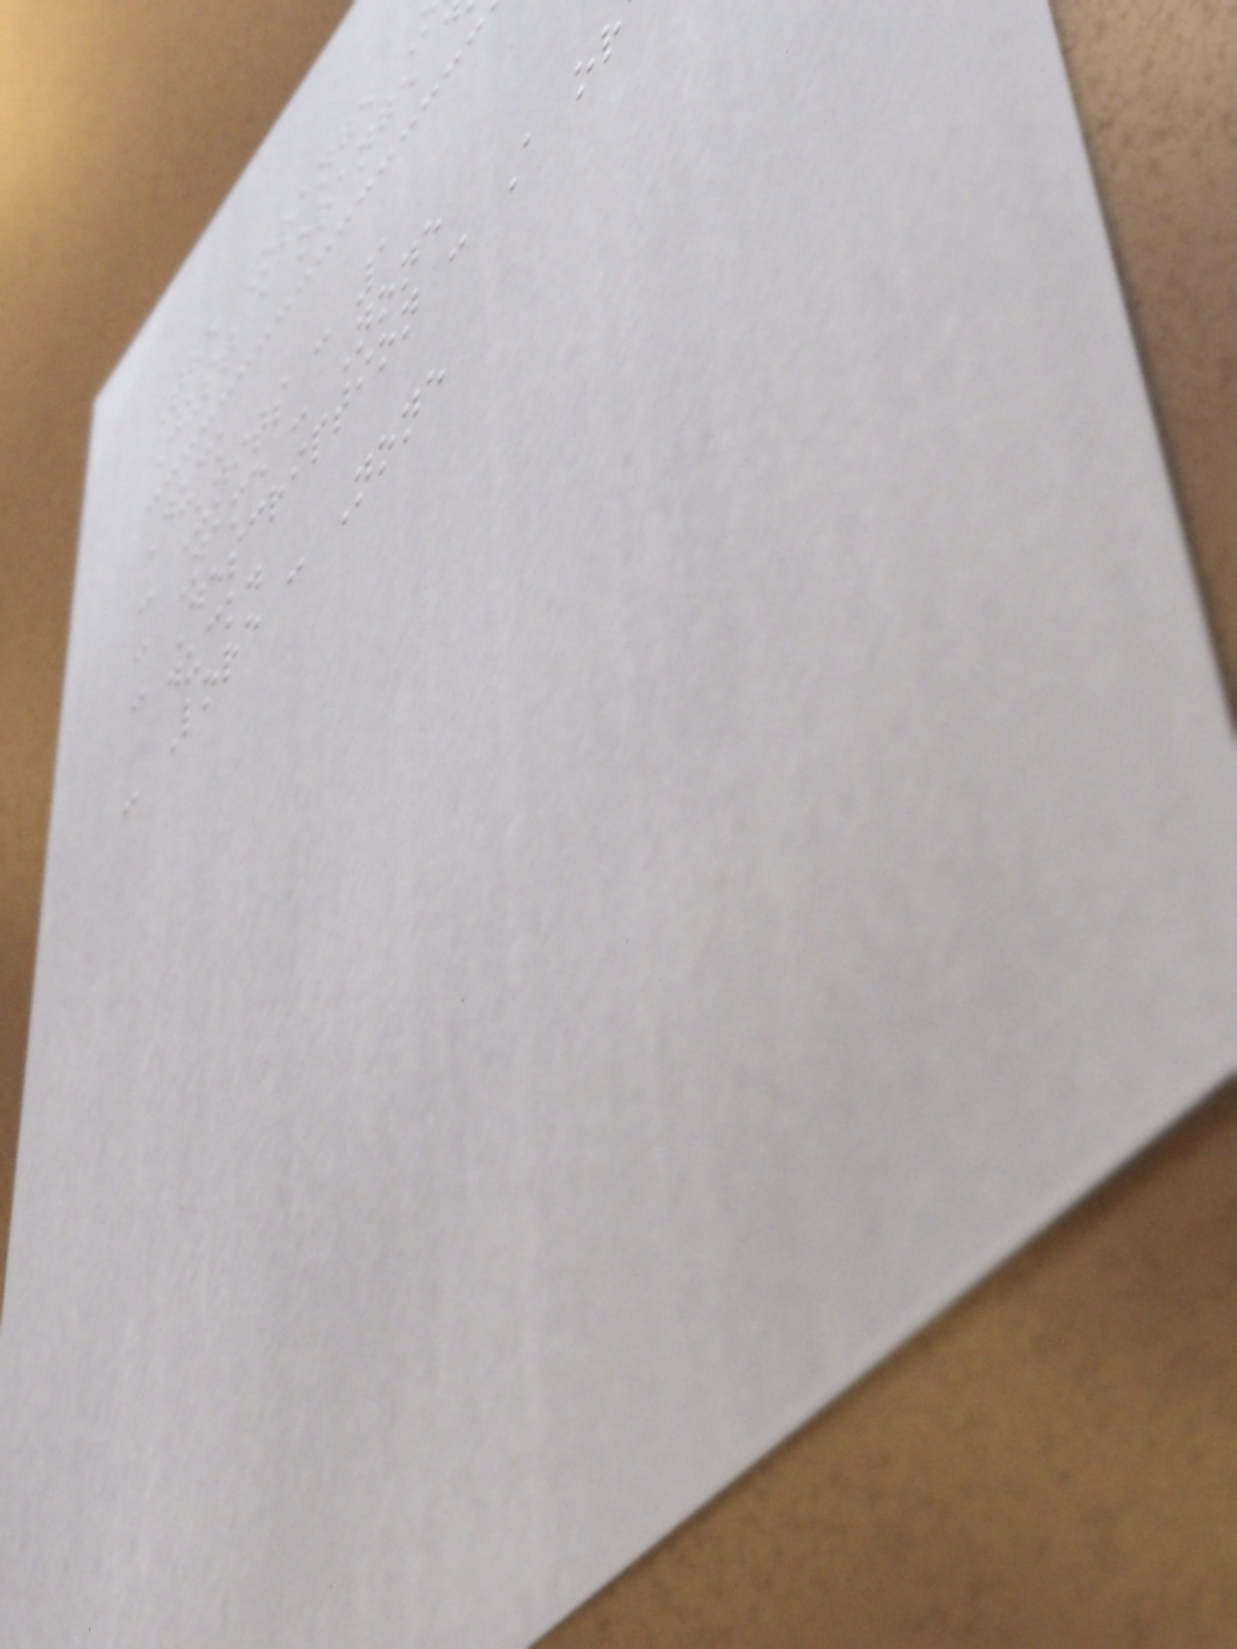The Orange
Just a orange
Duck
- Units : 1
- Name : None
- Description : A or
duck.
- Lore : None
